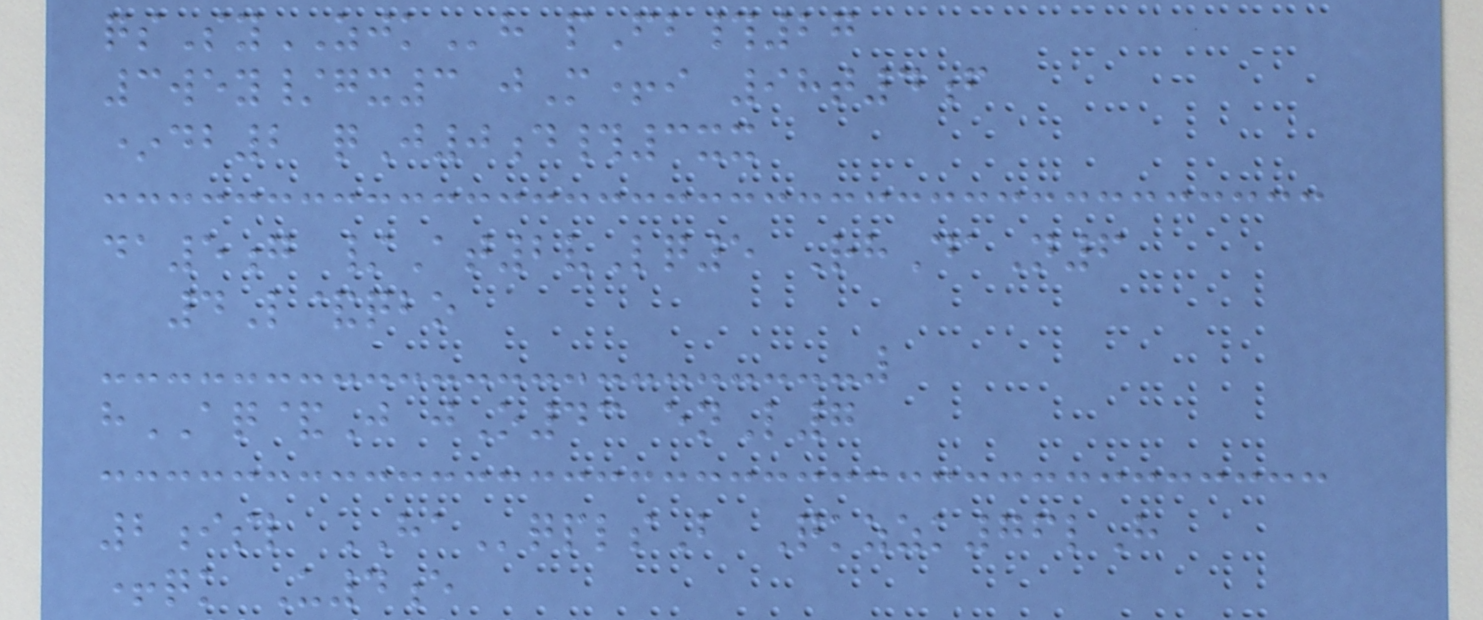qsSyZJKh pFb#27
3wey/gx3 jM+i 98t4f
*db2 qJ0d#3xx
da5g /At2vLq5 RhDaN6
4L&qbo
hAQ&J jO43 enL7
2isl HAqplsB Qkzzk76lH
+qk U4e
